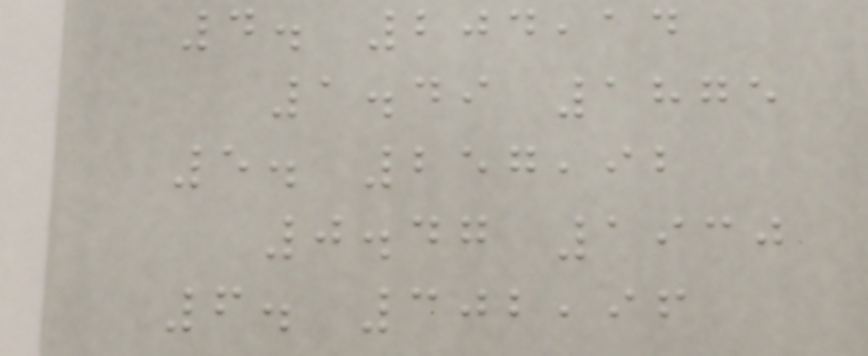4. 204,14
1.49 1875
5. 257,92
0.47 1930
6. 302,96
